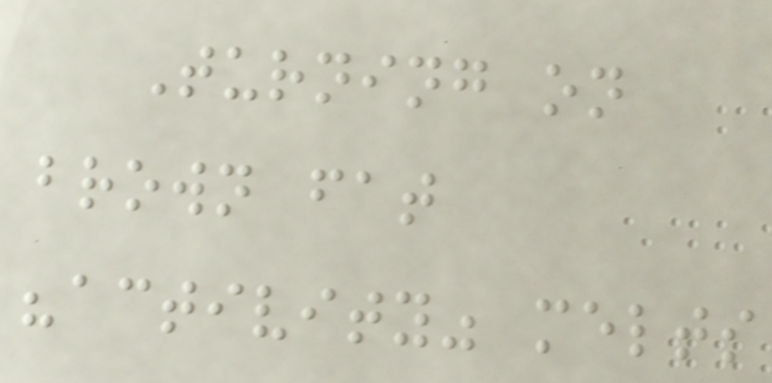Turning on
brown fat
"activity" melts
